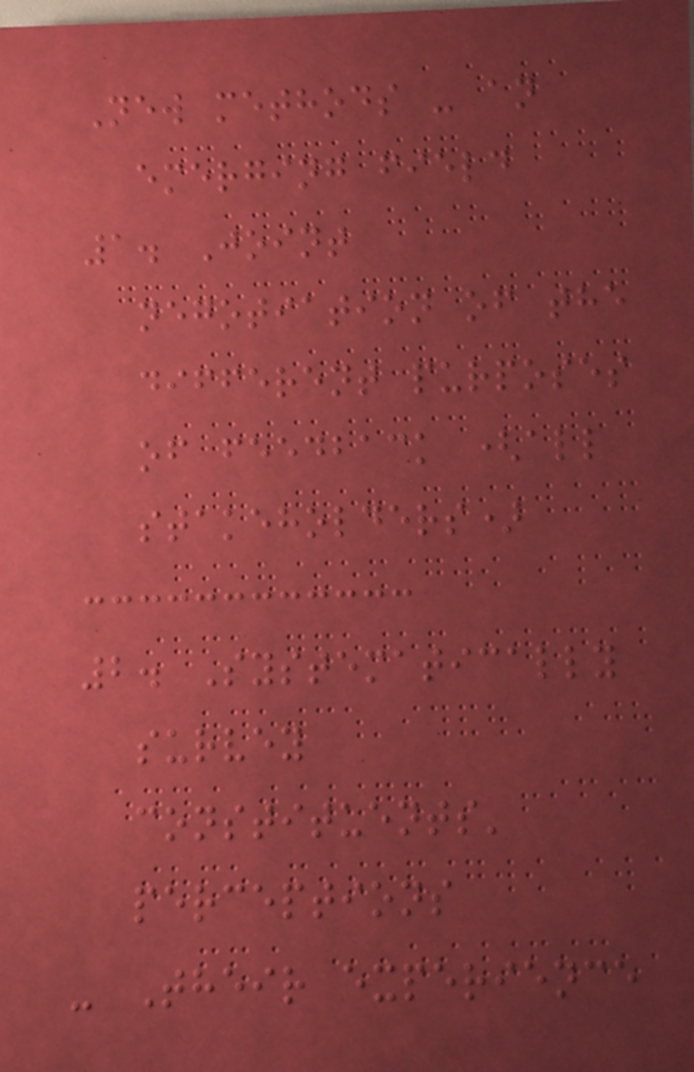New methods - an
emerging field
1. Joint
negotiation of the
different purposes
of feedback (all
stakeholders)
2. Systematically
survey
constituents'
perceptions
- Their experience
